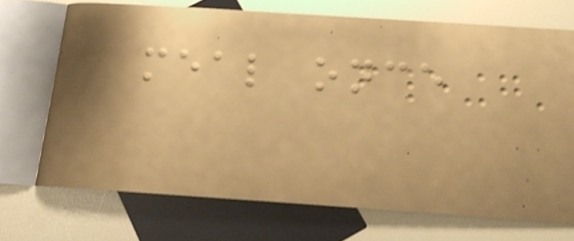meal once
